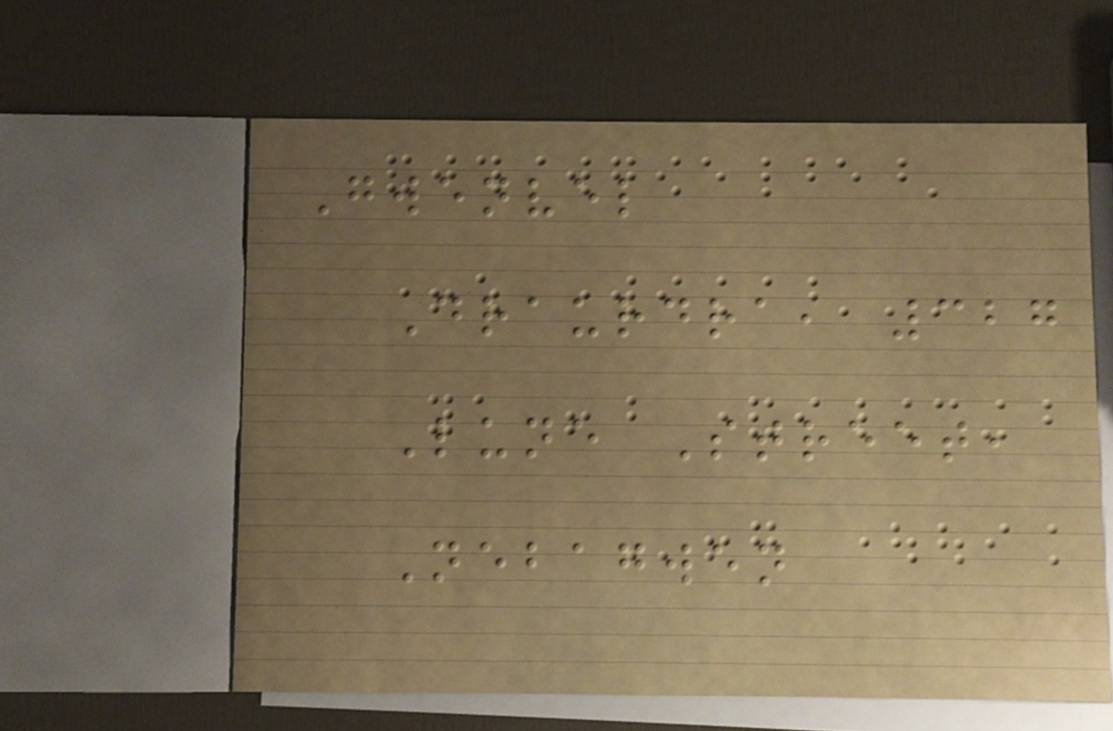Gwenvel
Draurdra, 327
Lune Street,
Nebagwen
